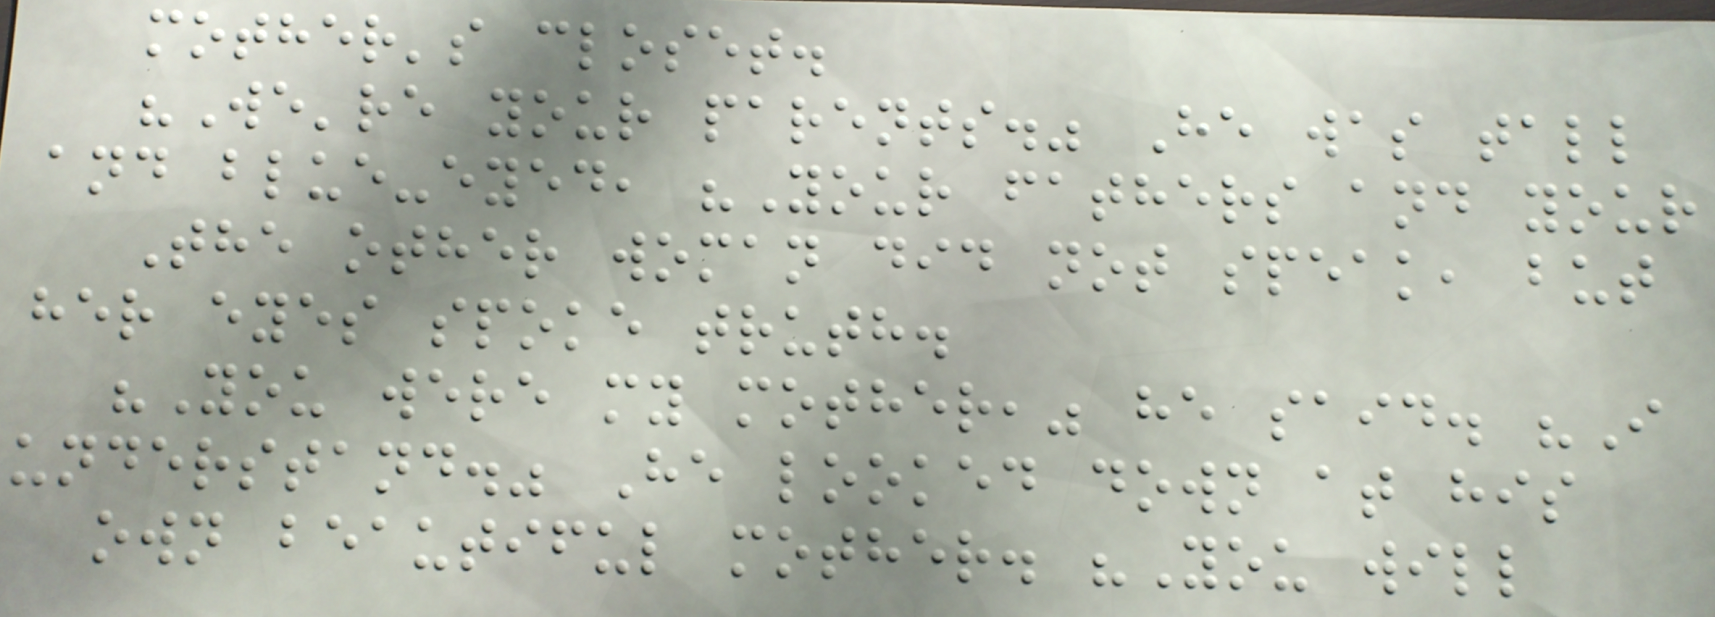mother's closet.
"We're your parents." He was tall
and blue-eyed, "Your fathers and your
The other woman did not speak, but
her eyes spoke truth.
"You were my mother," he said. "I
understand." He looked down at his
own beautiful mother. "You will
